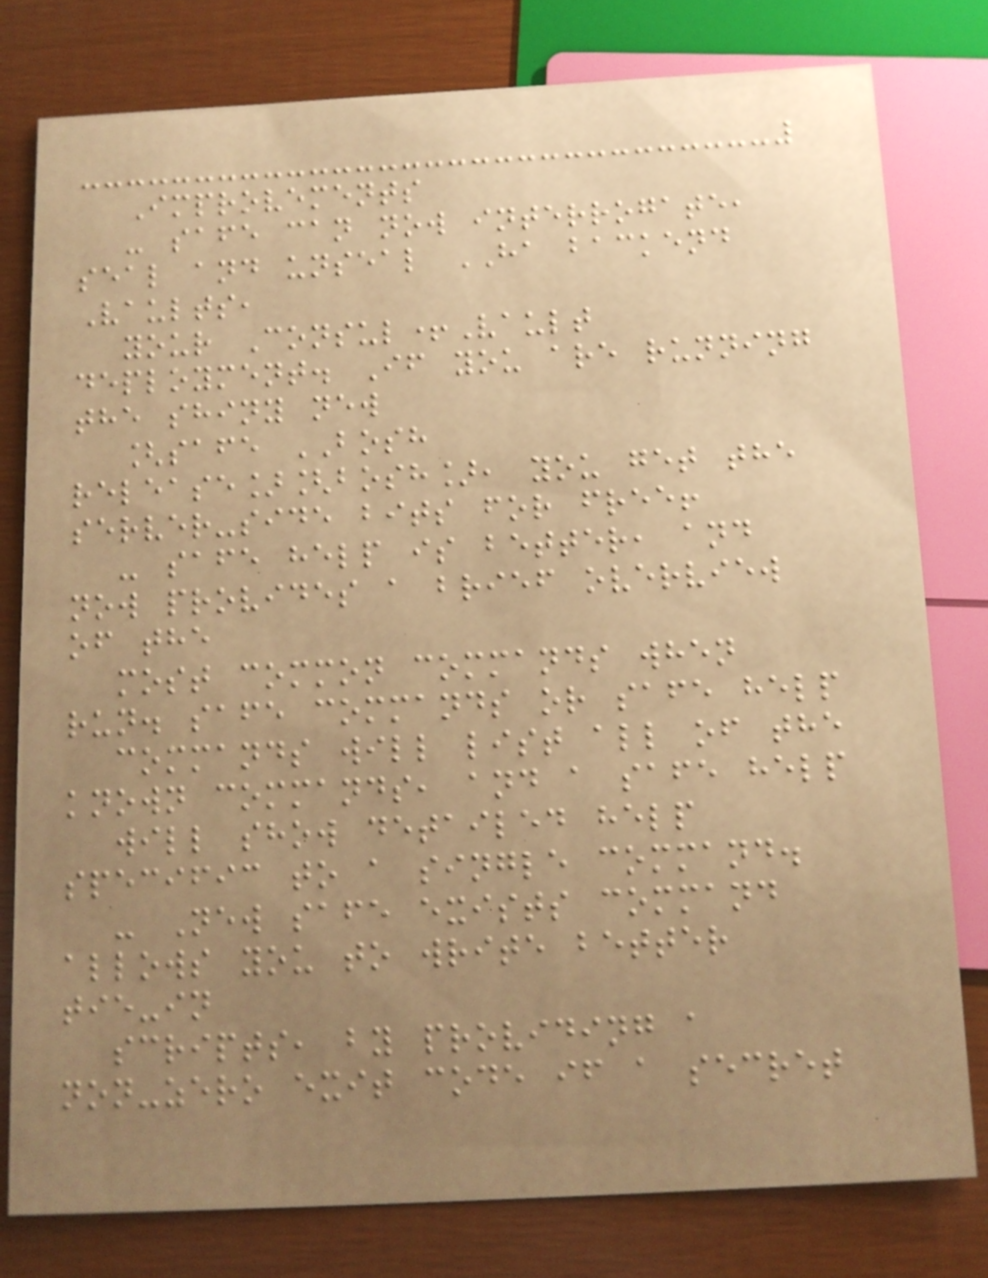Improvements
- safe can now interrogate,
seal and unseal HA backend
Vaults,
your Consul+Vault
deployment. If you are running
the shiny new
[safe BOSH
release][bosh], you get the
server-side bits for free!
- safe help is better, and
now provides a brief overview
of the
most common commands when
run. safe commands or safe help
commands will list all of the
known commands, and a safe help
will show detailed help
specific to a single command.
- New safe exists command
allows you to write better
tie-in
scripts, by providing a
non-zero exit code if a secret
